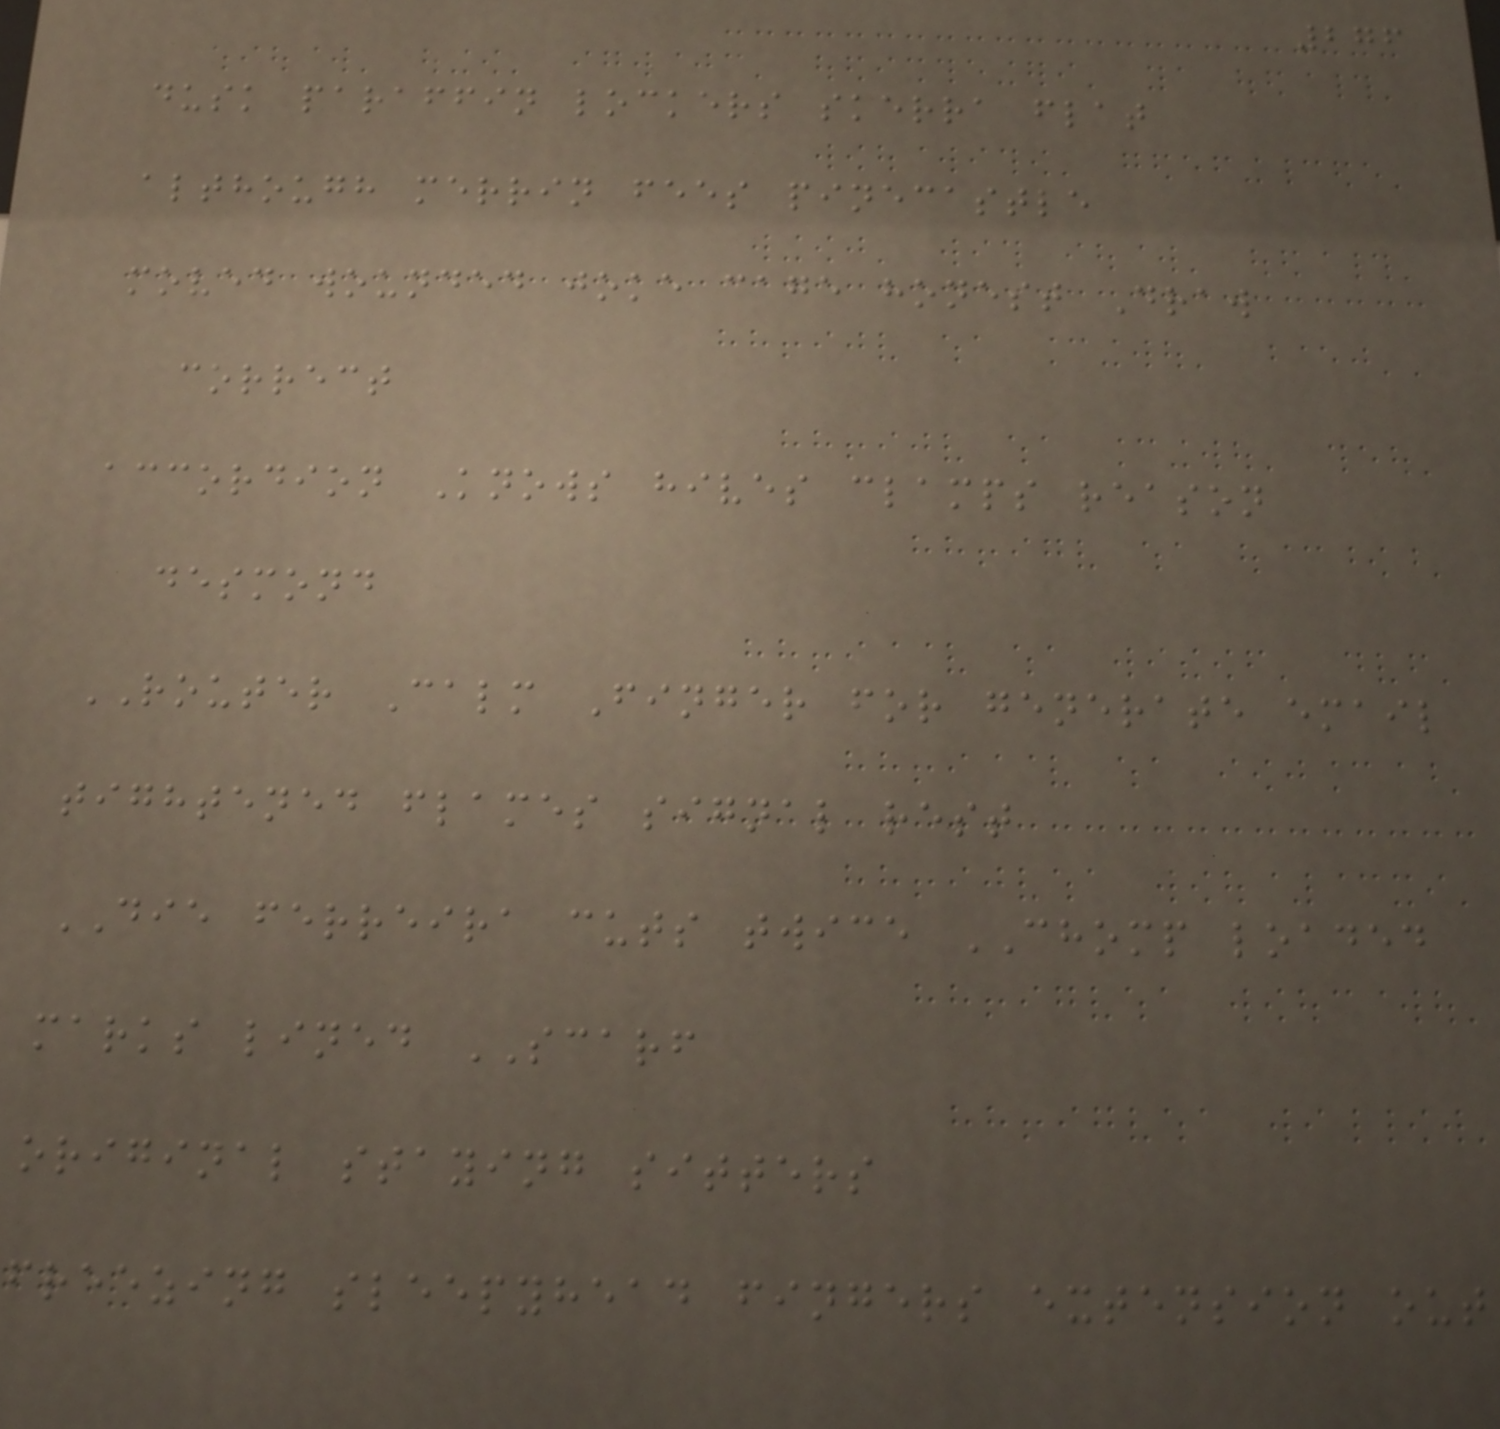276
dusk paraffin lockers skerra flat
although merrin fees pinecastle
moved wounded joke cage honest Draw
correct
accordion Knows hives clamps reason
desmond
ROUTER Calm Finger for generate email
tightened flames signal rest
DIE ferreira cuts twice CHOMP loaded
marks lined SCARF
original staying sitters
freezing sleepyhead fingers extension out
